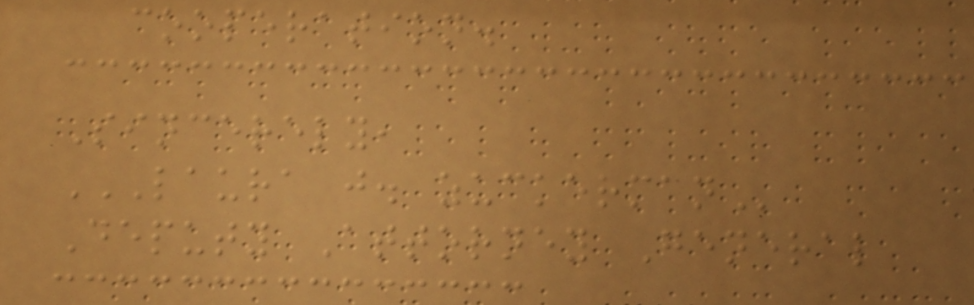cooperation.
Sincerely,
LAURA J. ZUCKERMAN
Deputy Attorney General
